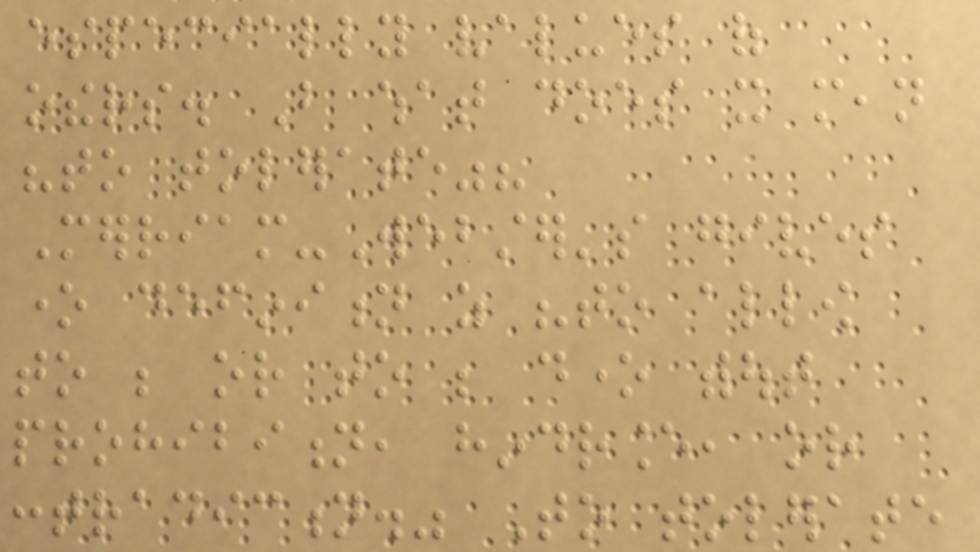especially values of
others. But what does it mean
"to tolerate"?
Merriam-Webster's gives
one definition as "to allow
to be or to be done without
prohibition, hindrance, or
contradiction." To tolerate
